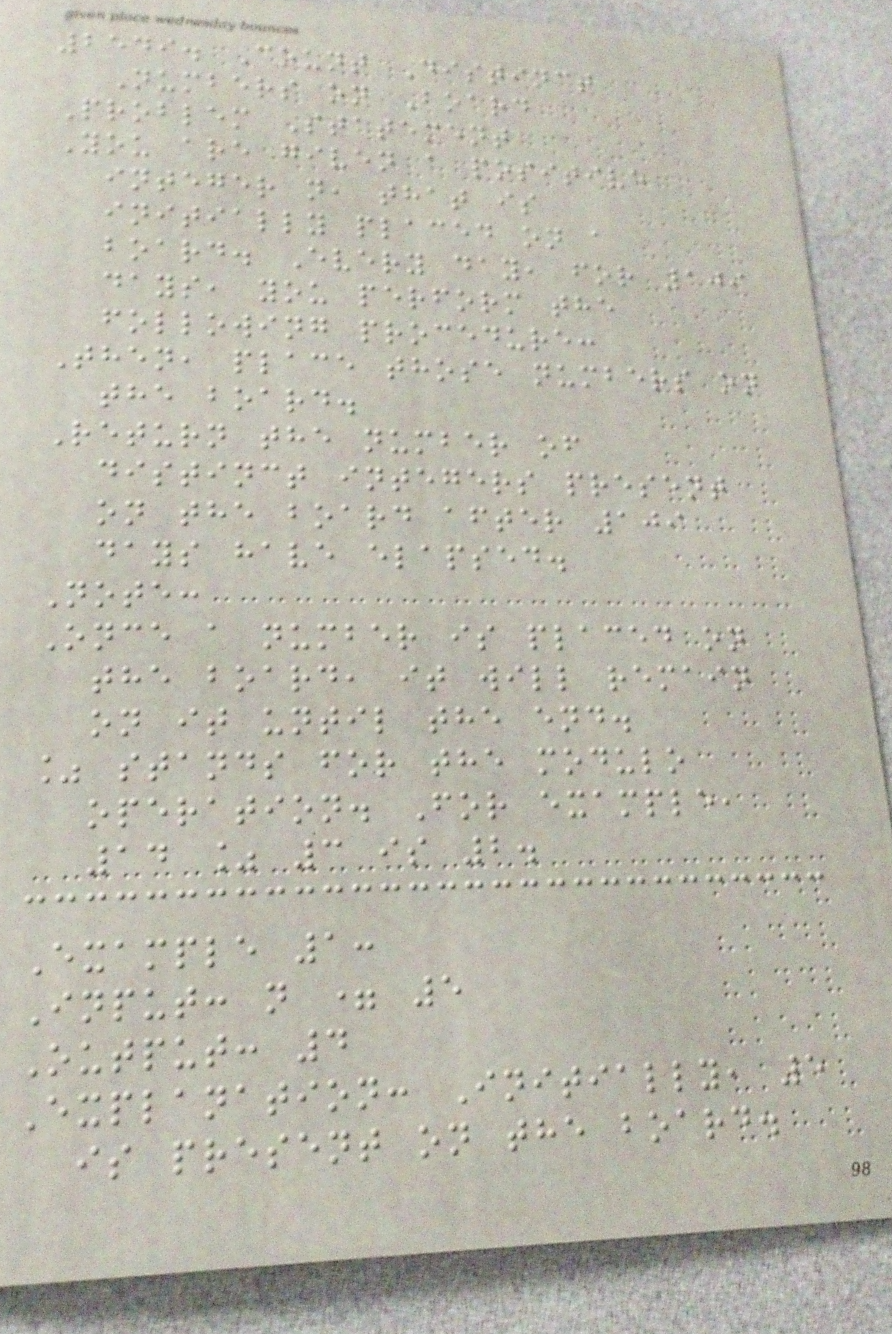2549. Count Distinct
Numbers on Board
Problem Statement
You are given a positive
integer n, that is
initially placed on a
board. Every day, for 109
days, you perform the
following procedure:
Then, place those numbers on
the board.
Return the number of
distinct integers present
on the board after 109
days have elapsed.
Note:
Once a number is placed on
the board, it will remain
on it until the end.
% stands for the modulo
operation. For example,
14 % 3 is 2.
Example 1:
Input: n = 5
Output: 4
Explanation: Initially, 5
is present on the board.
